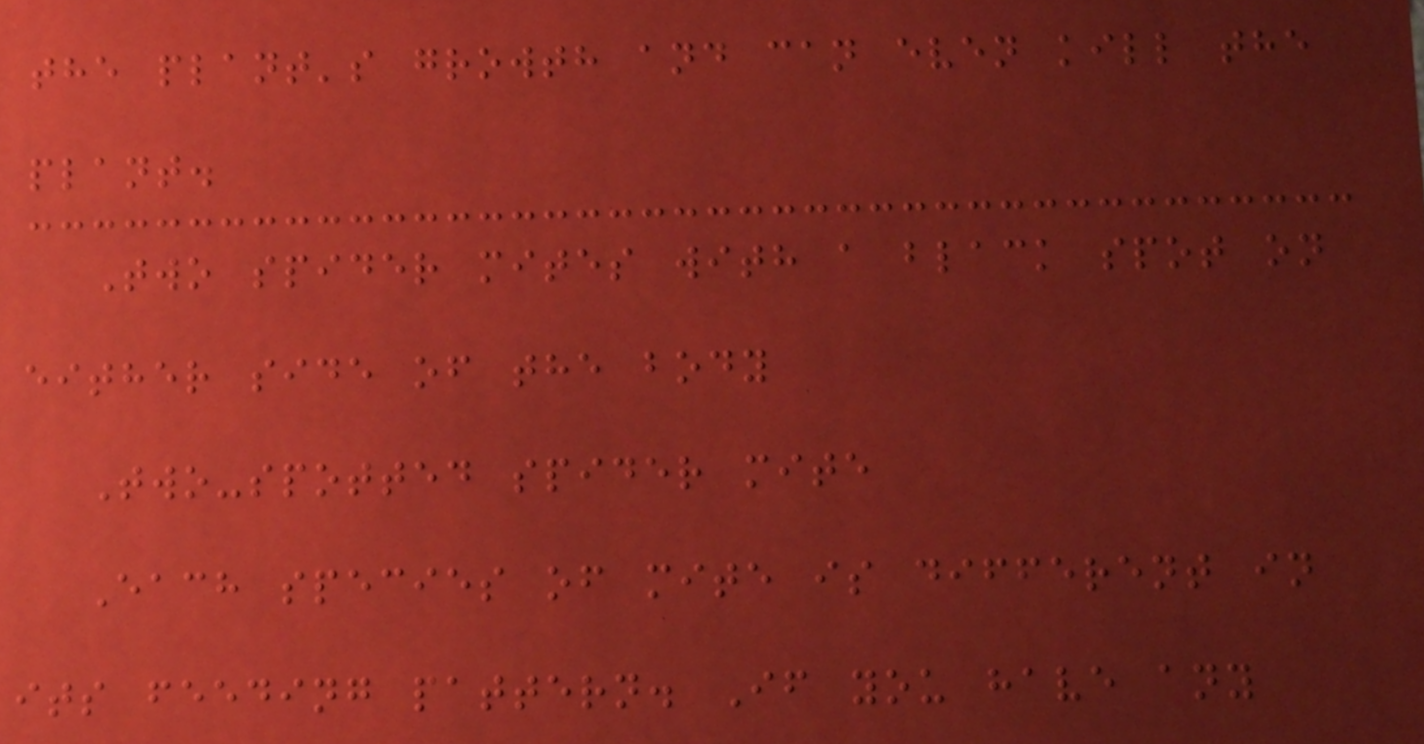the plant's growth and can even kill the
plant.
Two spider mites with a black spot on
either side of the body
Two-spotted spider mite
Each species of mite is different in
its feeding pattern. If you have any
